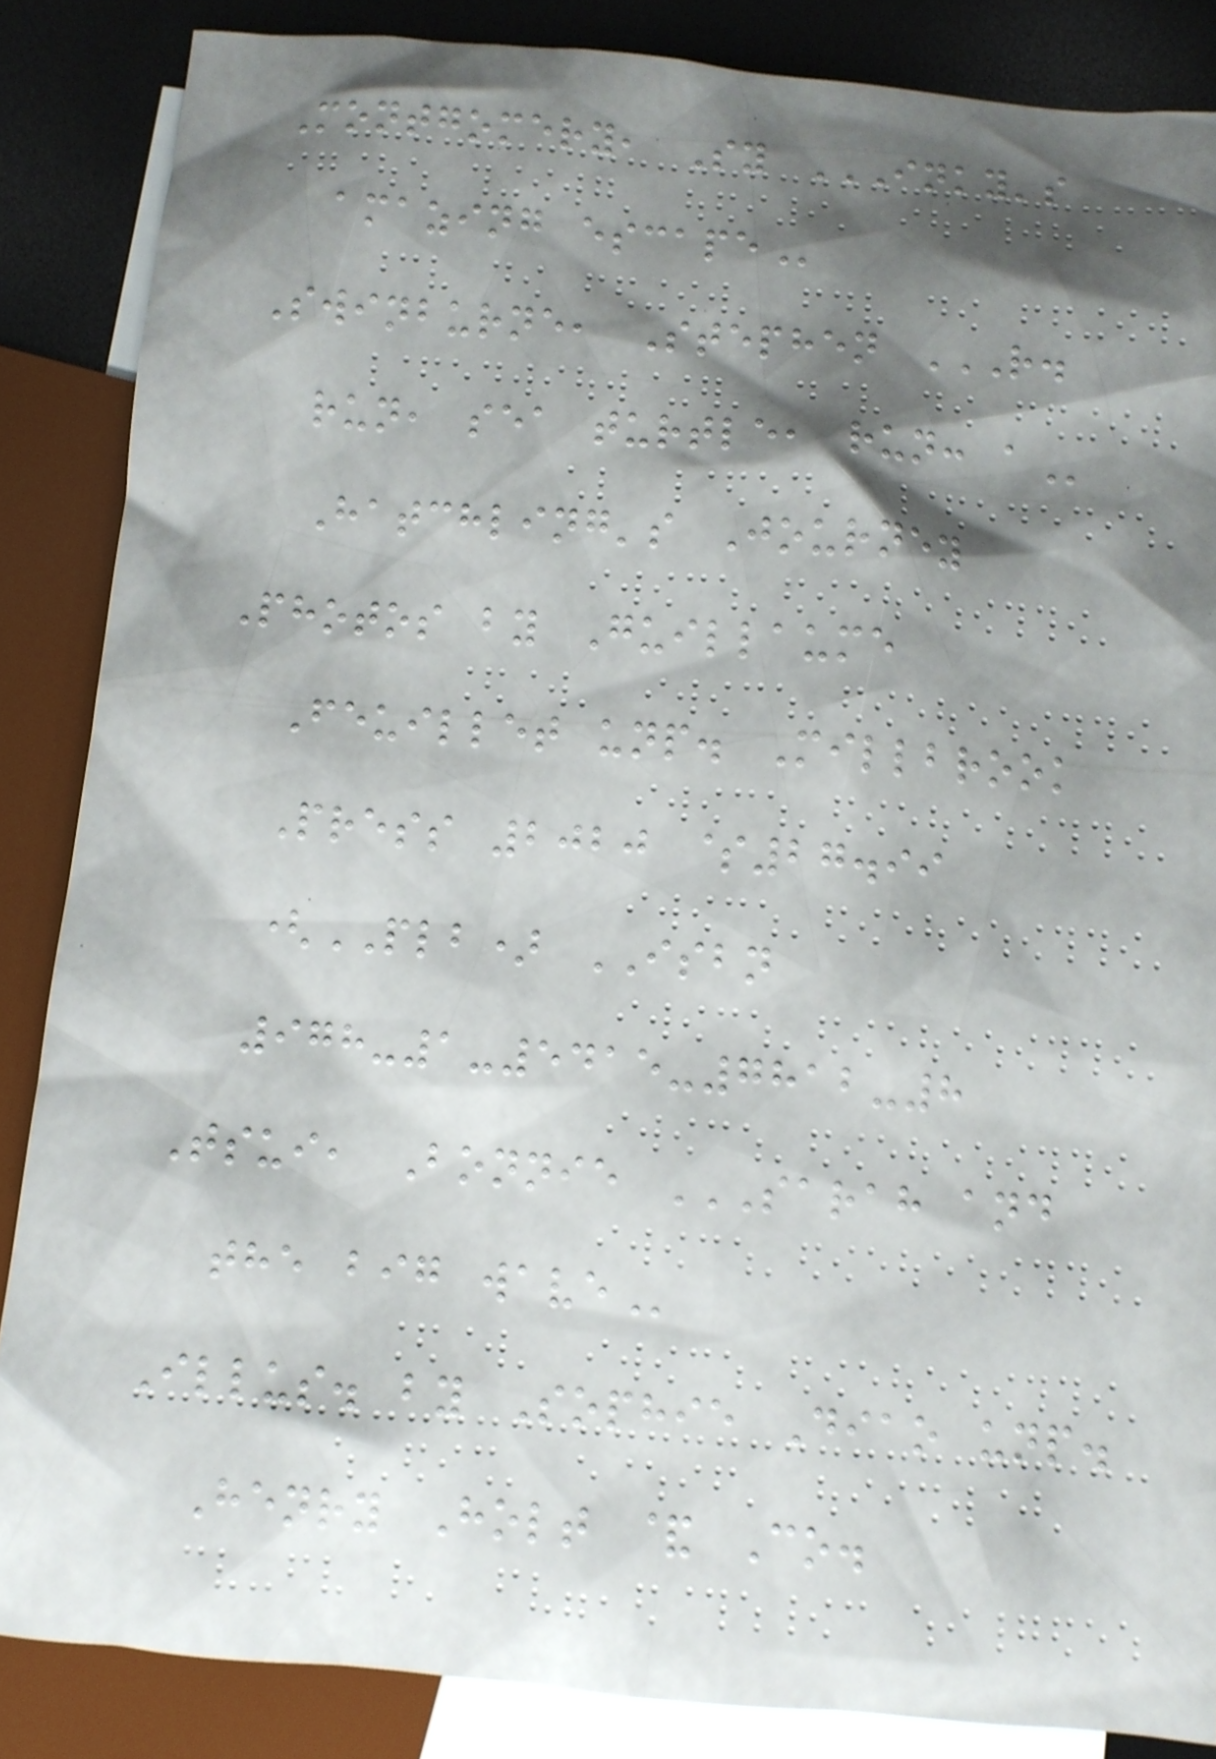Montgomery, Sy INKY'S
AMAZING ESCAPE
Swinburne, Stephen R.
RUN, SEA TURTLE, RUN: A
Hatchling's Journey
Photos by Guillaume
Feuillet unp. Millbrook
Press 2020 $27.99
(PLB) ISBN
978-1-5415-7812-8
Tsui, Bonnie SARAH AND
THE BIG WAVE
Illus. by Sophie Diao unp.
Henry Holt & Co.
